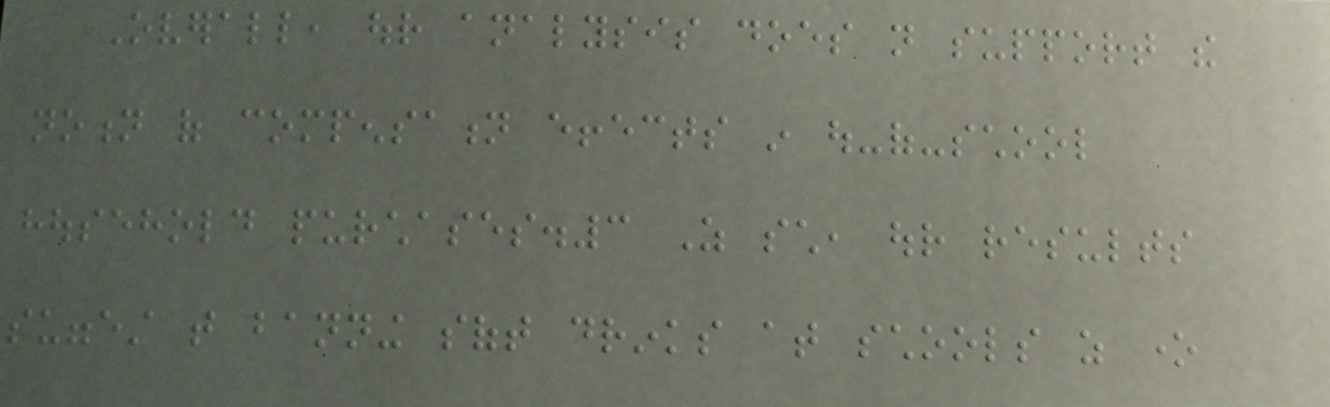Overall, our analysis does not support the
notion of compensation effects in out-of-school
household purchases.3 As such, our results
suggest that banning soft drinks at schools as one
